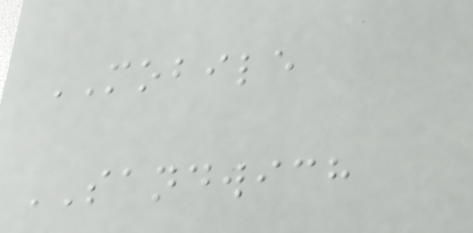MOBILE
SANDWICH
